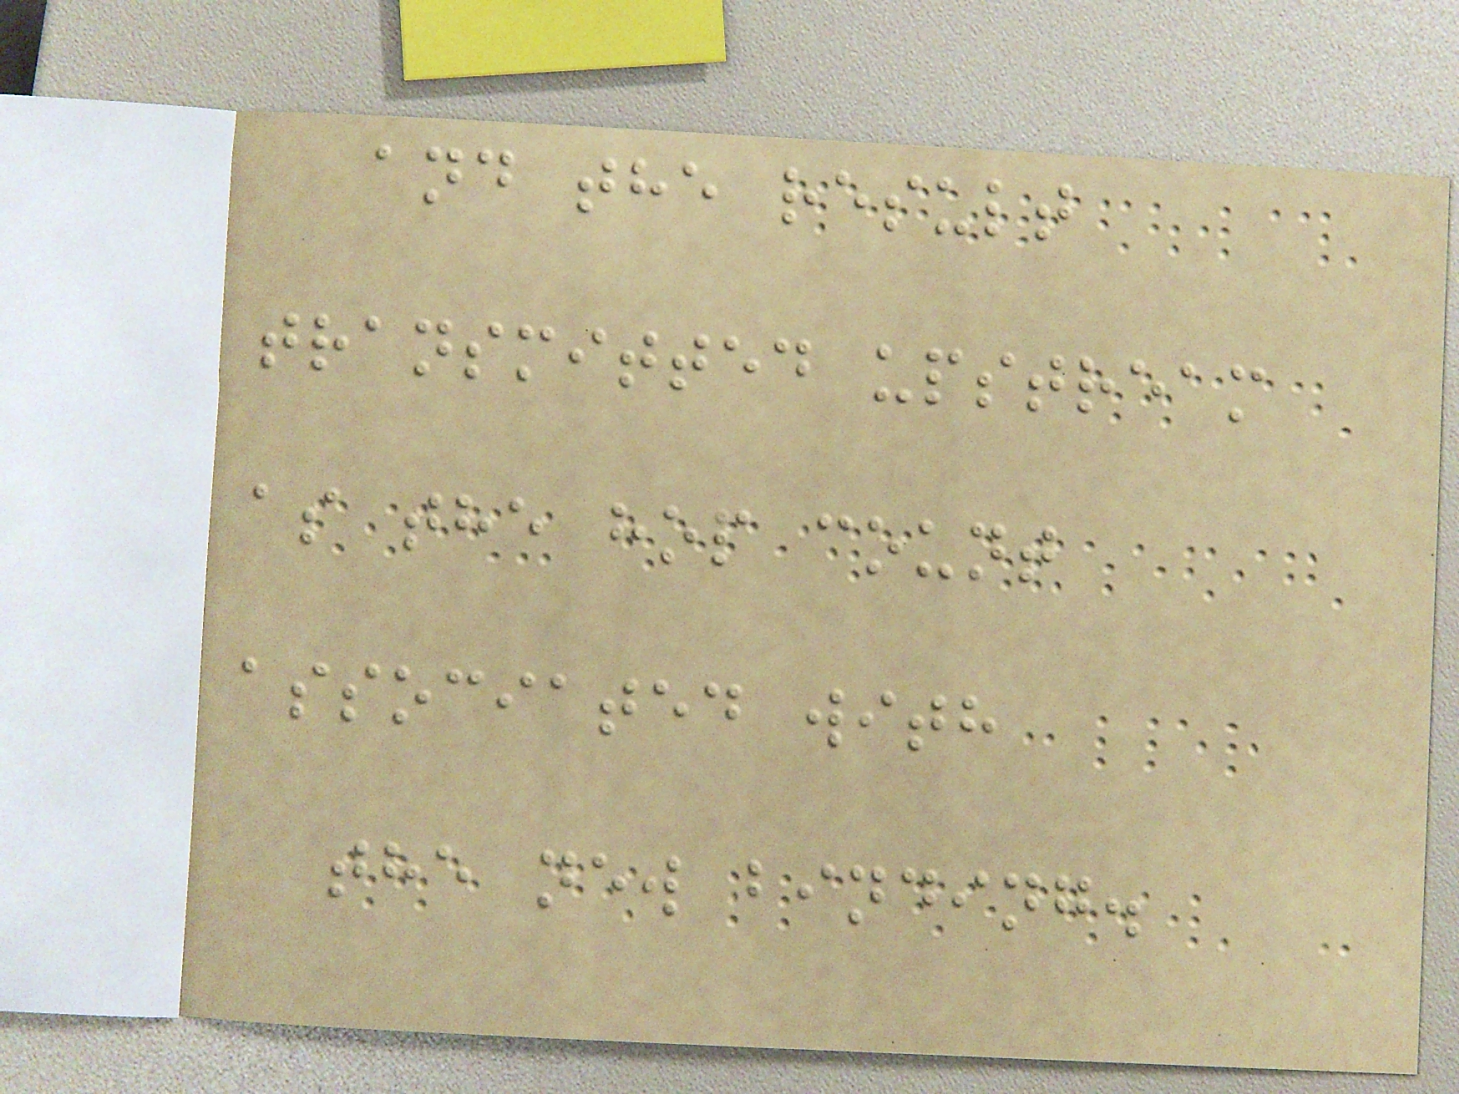and the result
transmitted upstream
as the hop count
associated with
the new binding.
